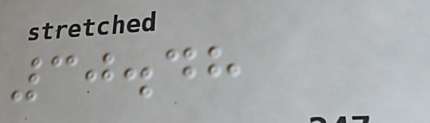30.48
